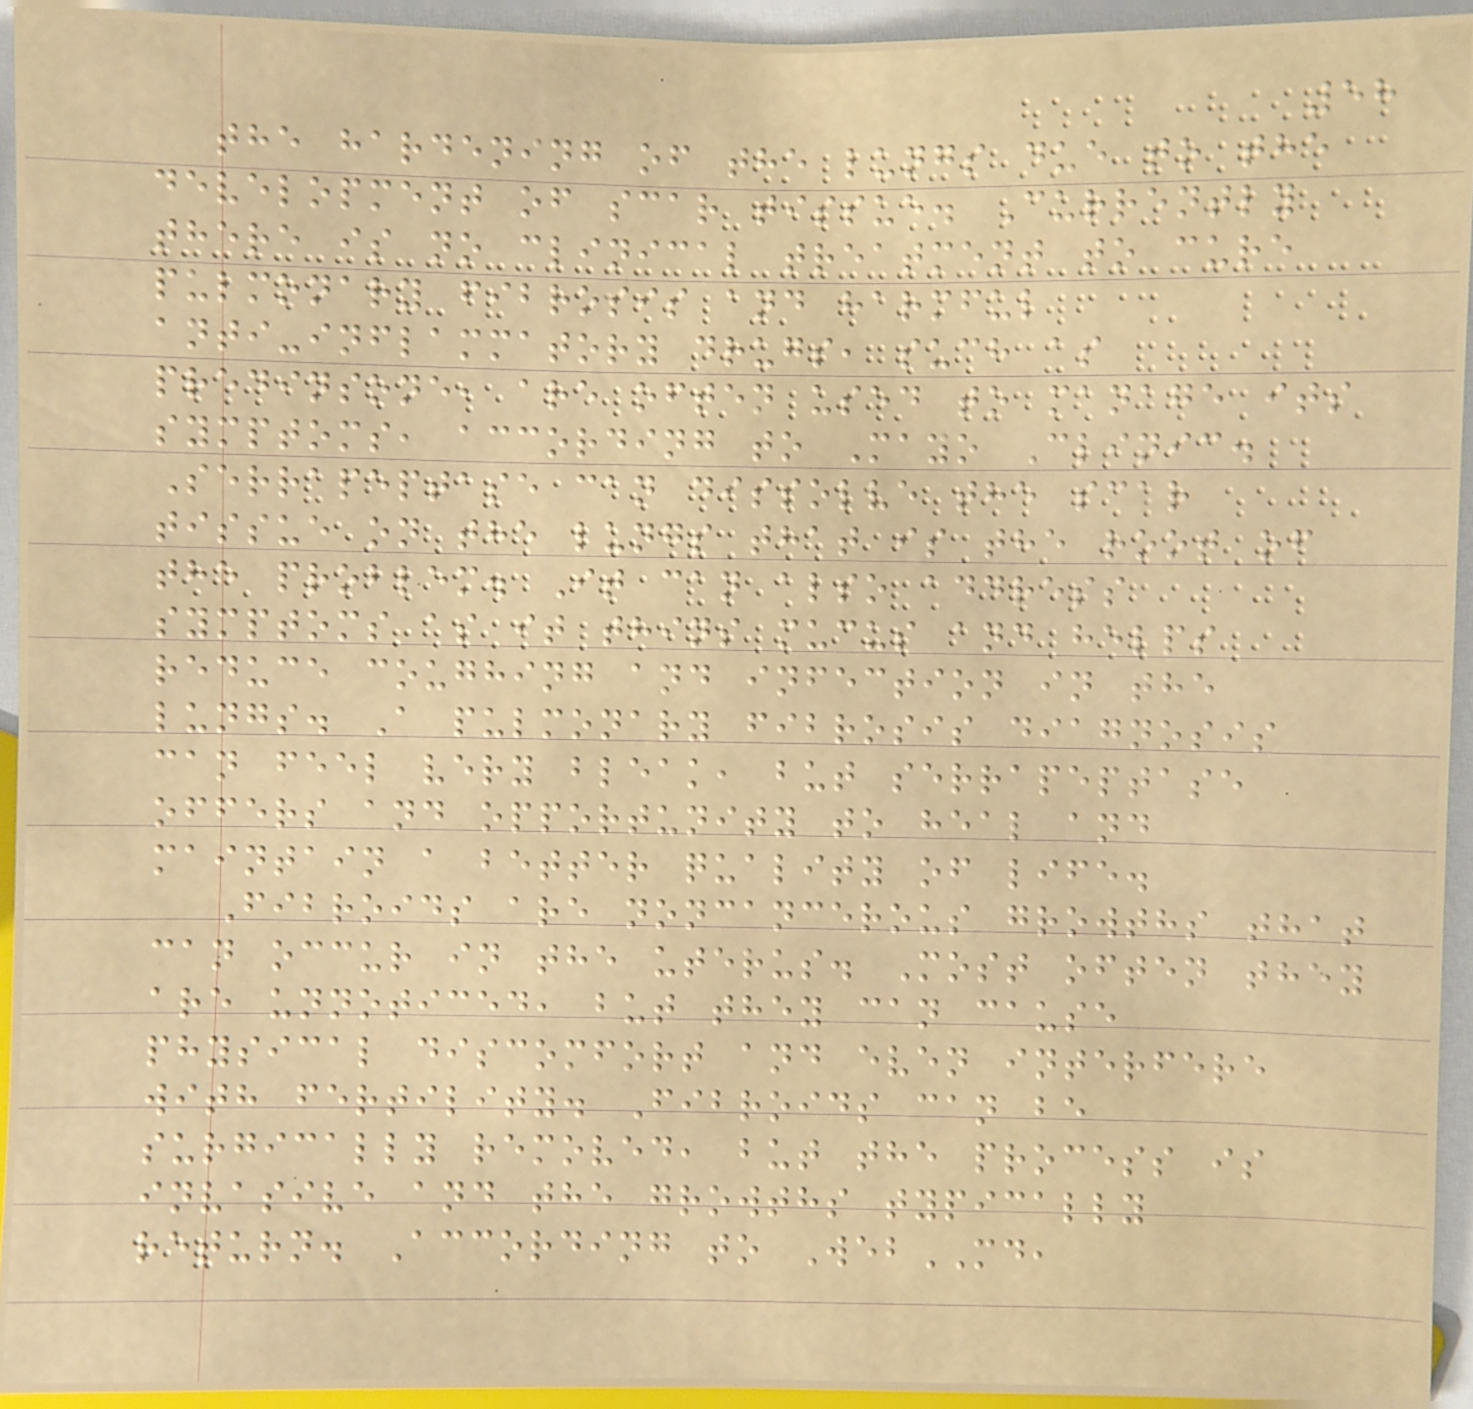58
the hardening of the lungs due to the
development of scar tissue. Currently
there is no clinical treatment to cure
pulmonary fibrosis and harmful
anti-inflammatory drugs, such as
predinsone, are often used to manage its
symptoms, according to Mayo Clinic.
Serrapeptase can dissolve the scar
tissue on the lungs that is the root of
the problem. It can also address
symptoms as it thins mucus and helps
reduce coughing and infection in the
lungs. A pulmonary fibrosis diagnosis
can feel very bleak, but serrapeptase
offers and opportunity to heal and
maintain a better quality of life.
Fibroids are noncancerous growths that
can occur in the uterus. Most often they
are unnoticed, but they can cause
physical discomfort and even interfere
with fertility. Fibroids can be
surgically removed, but the process is
invasive and the growths typically
return. According to WebMD,
